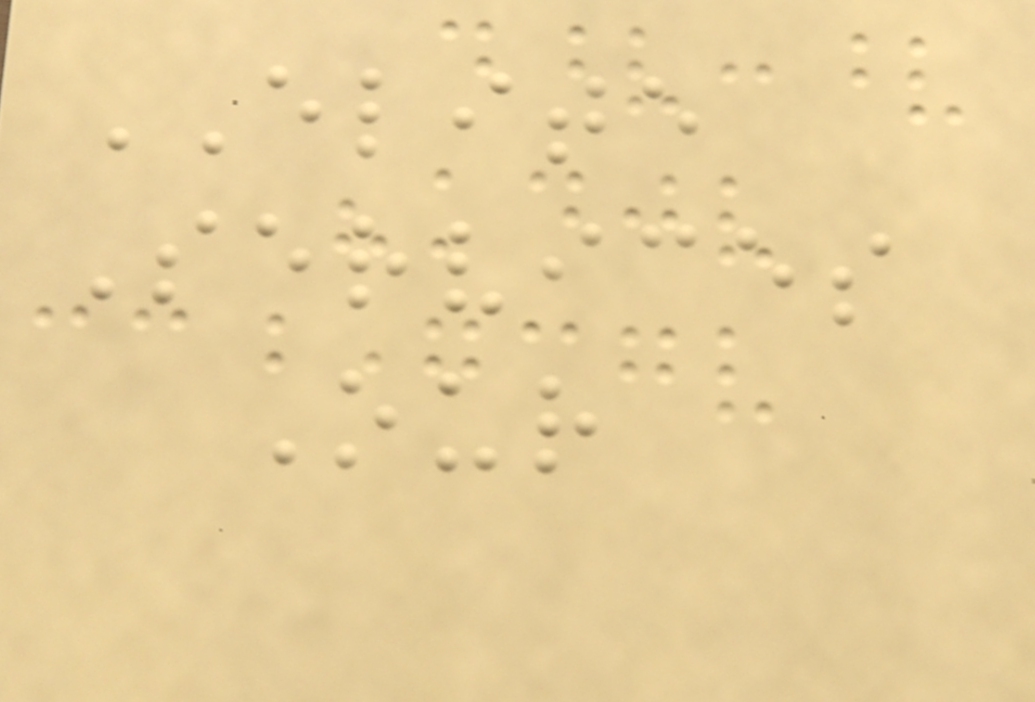ELITE
Services
Our
